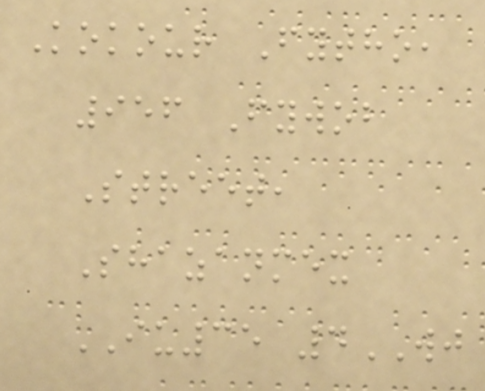Kokour Fytho,
956 Fywob
Street,
Shazanmex
IU35 4WJ
